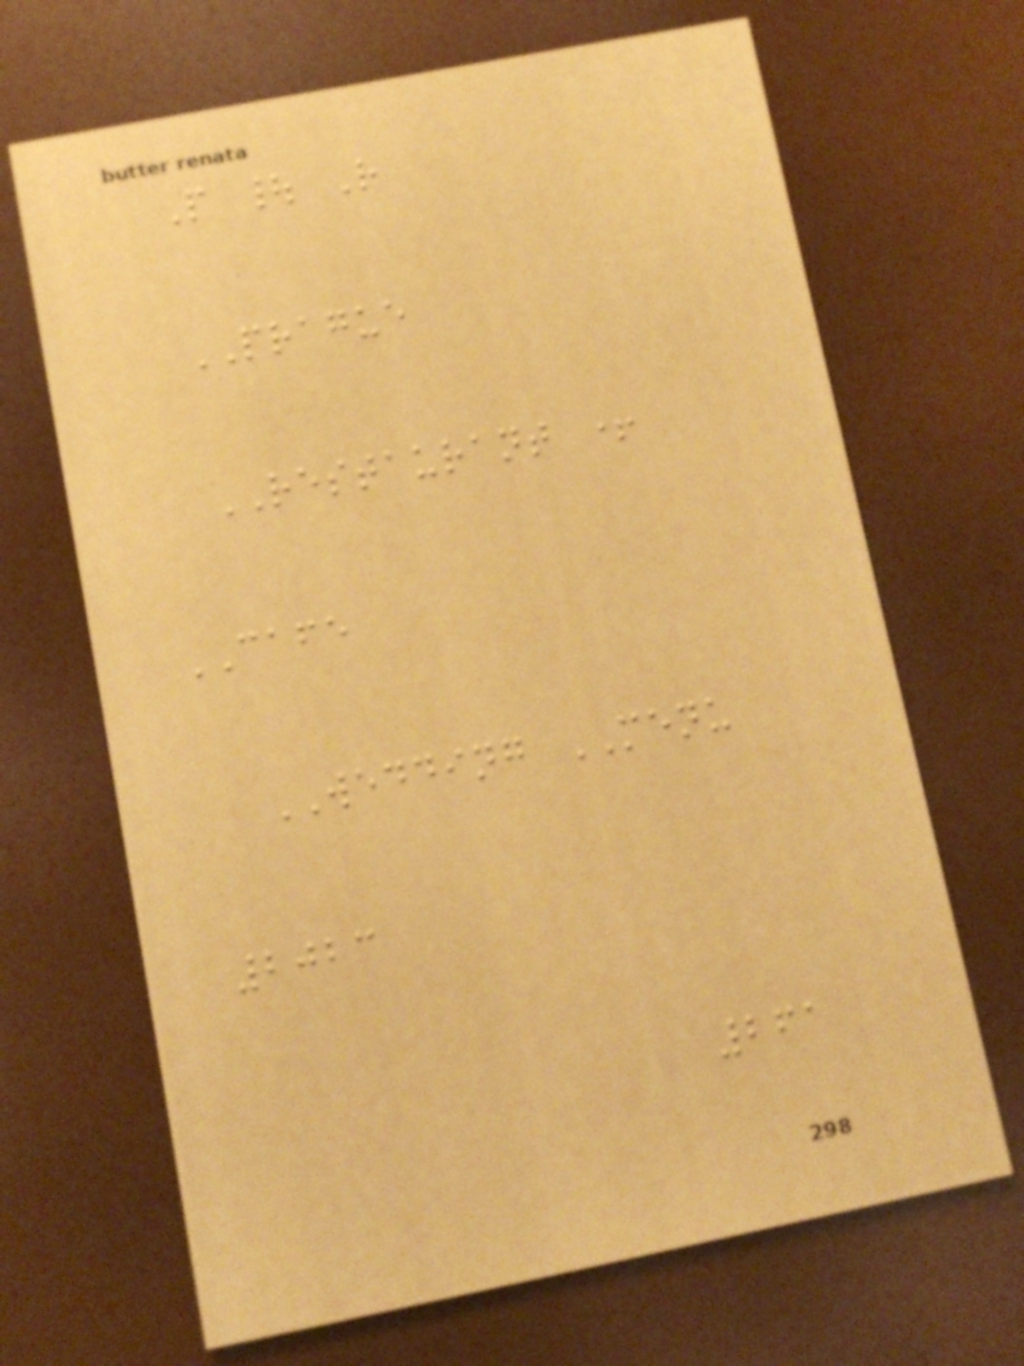P | R
PRAGUE
RESTAURANT +
CAFE
WEDDING MENU
2023
261
